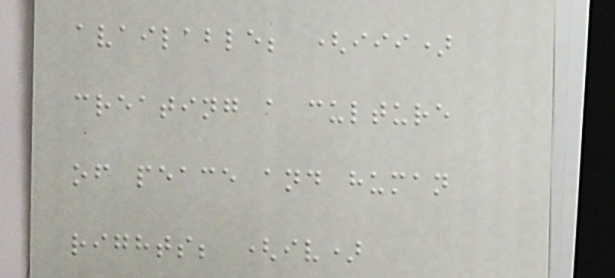available; (iii)
creating a culture
of peace and human
rights; (iv)
